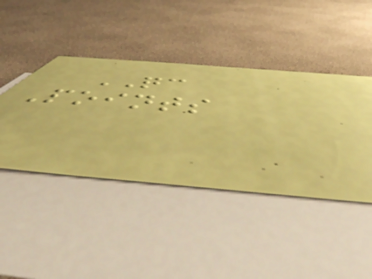QC
Points
